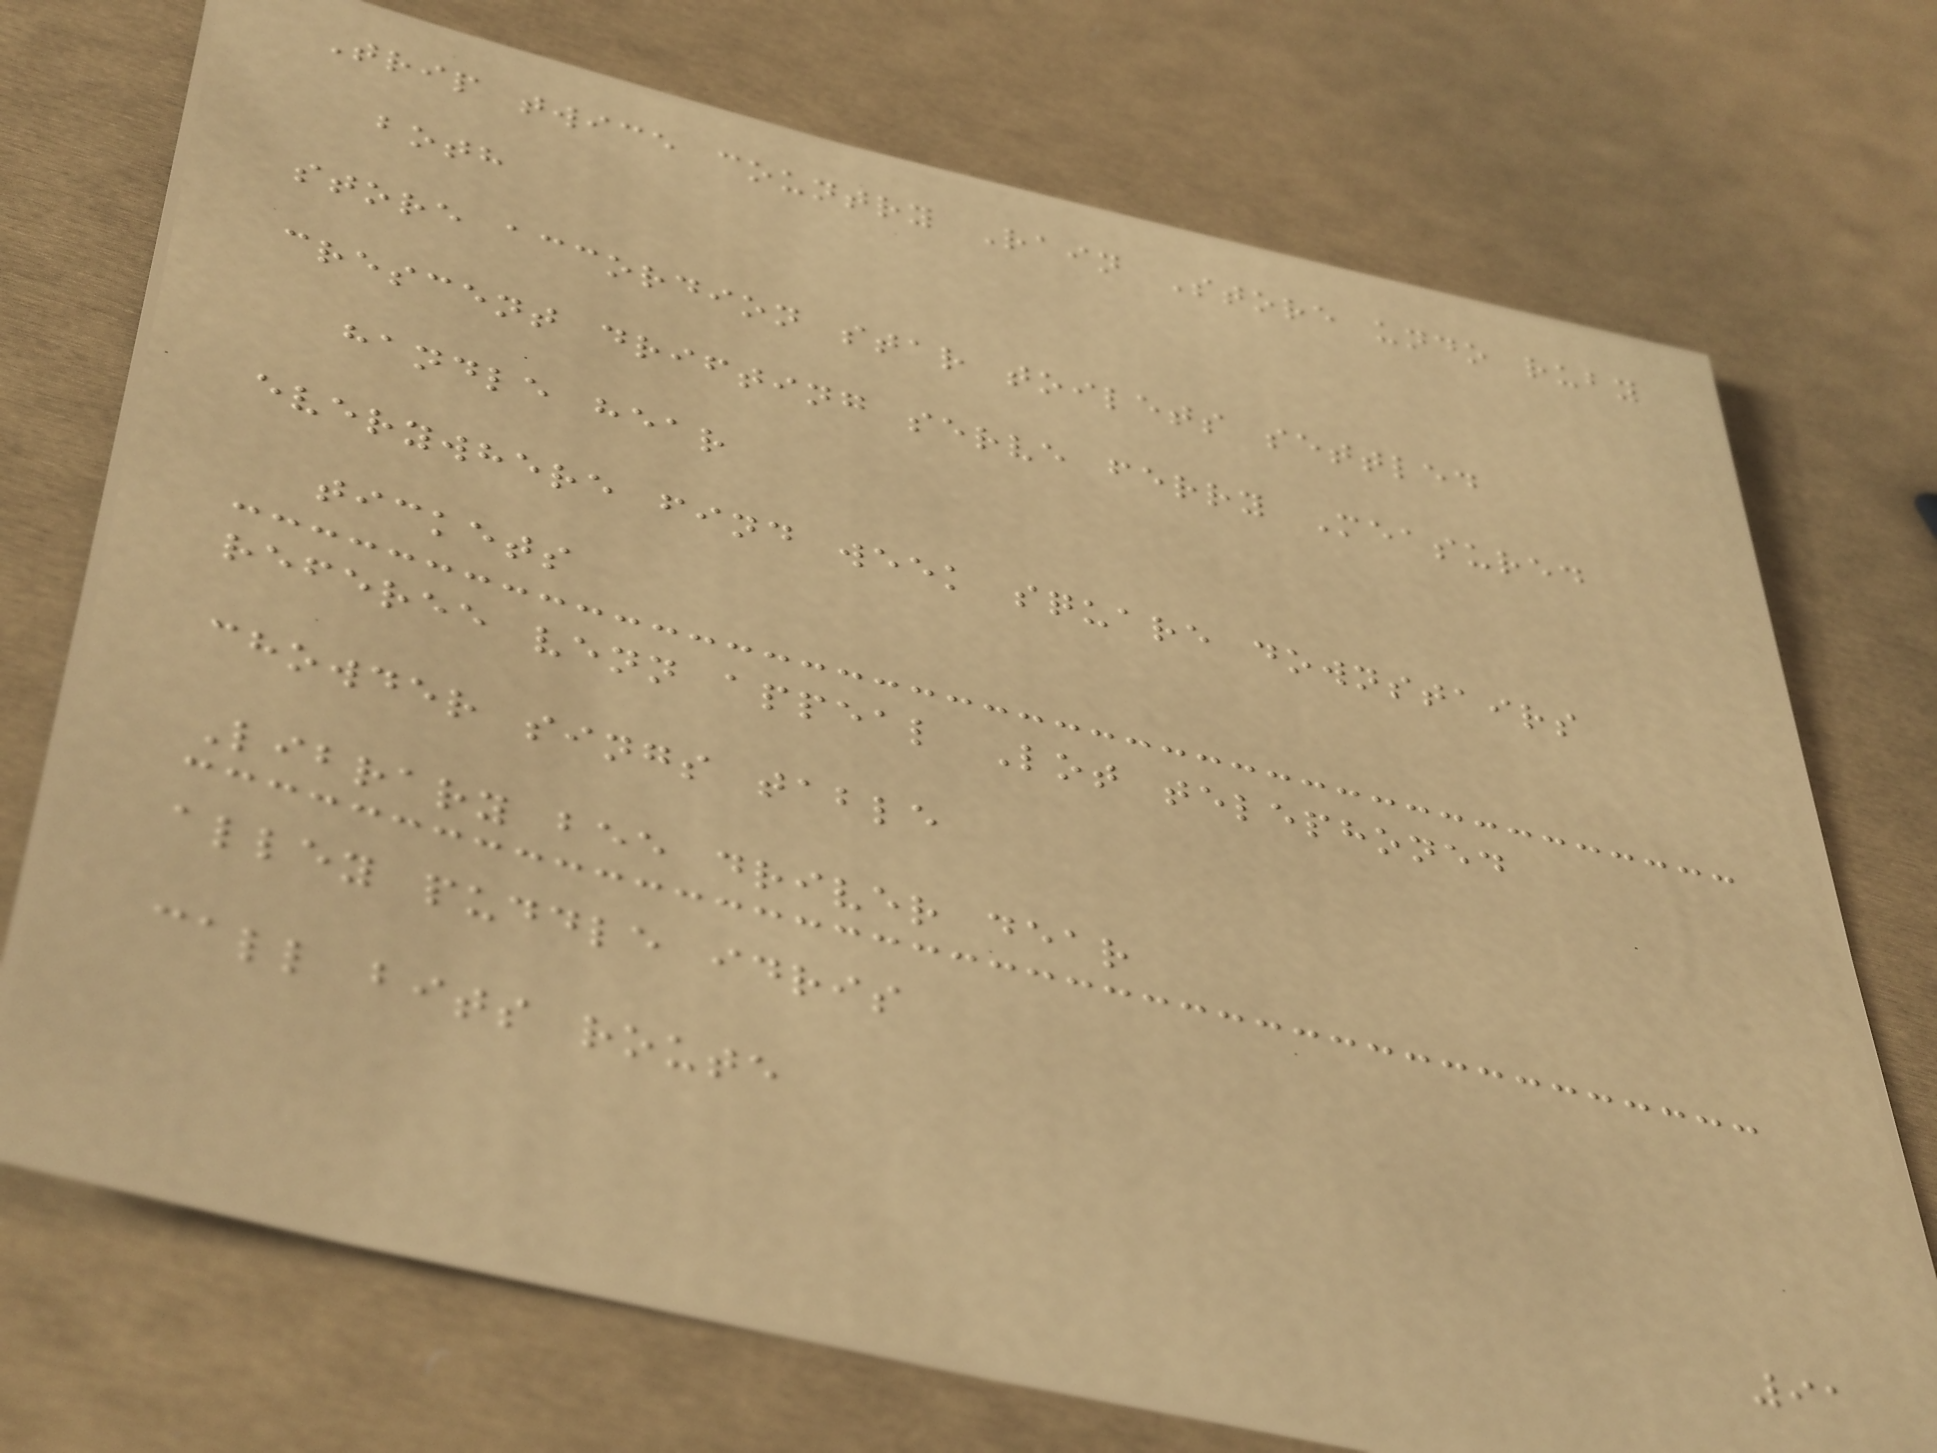Trip twice country Rain Store undo ruby
both
store accordion star toilets settled
crescent drifting serve ferry Measured
handle hear
everywhere find week square downstairs
tickets
referee venn appeal Lot telephoned
chowder sings table
Library bee driver dear
alley puddle idris
call bits route
91
